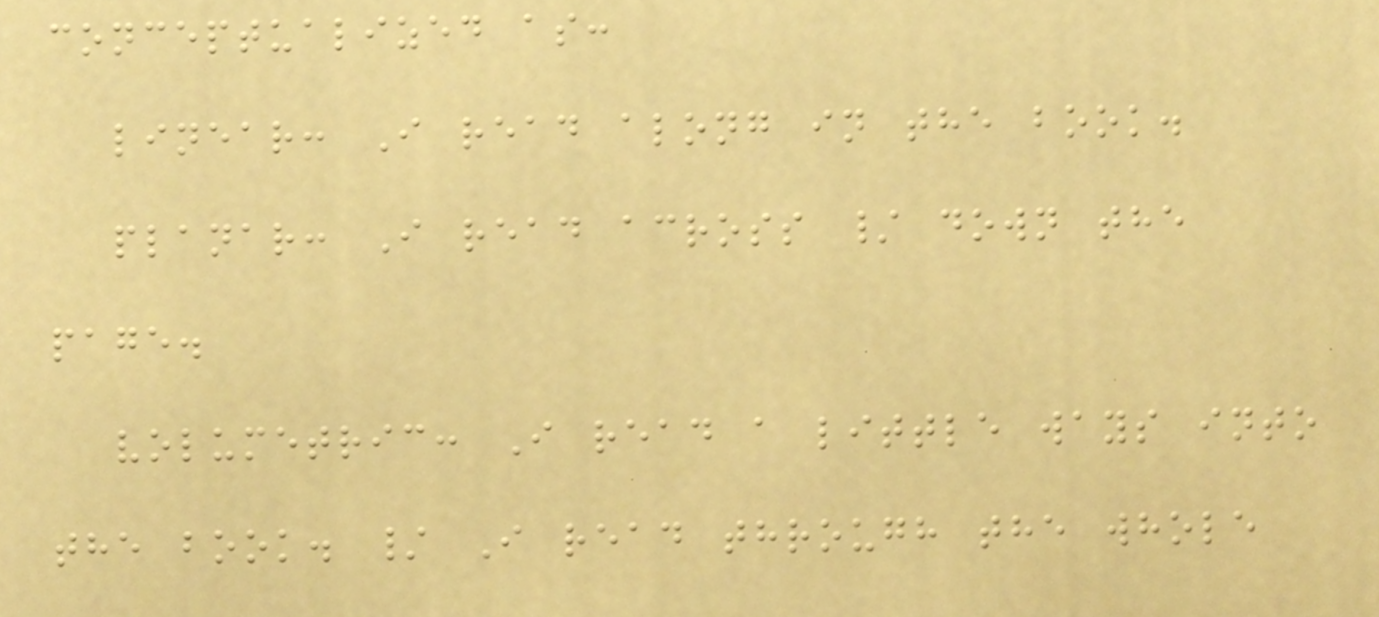conceptualized as:
linear: I read along in the book.
planar: I read across / down the
page.
volumetric: I read a little ways into
the book. / I read through the whole
